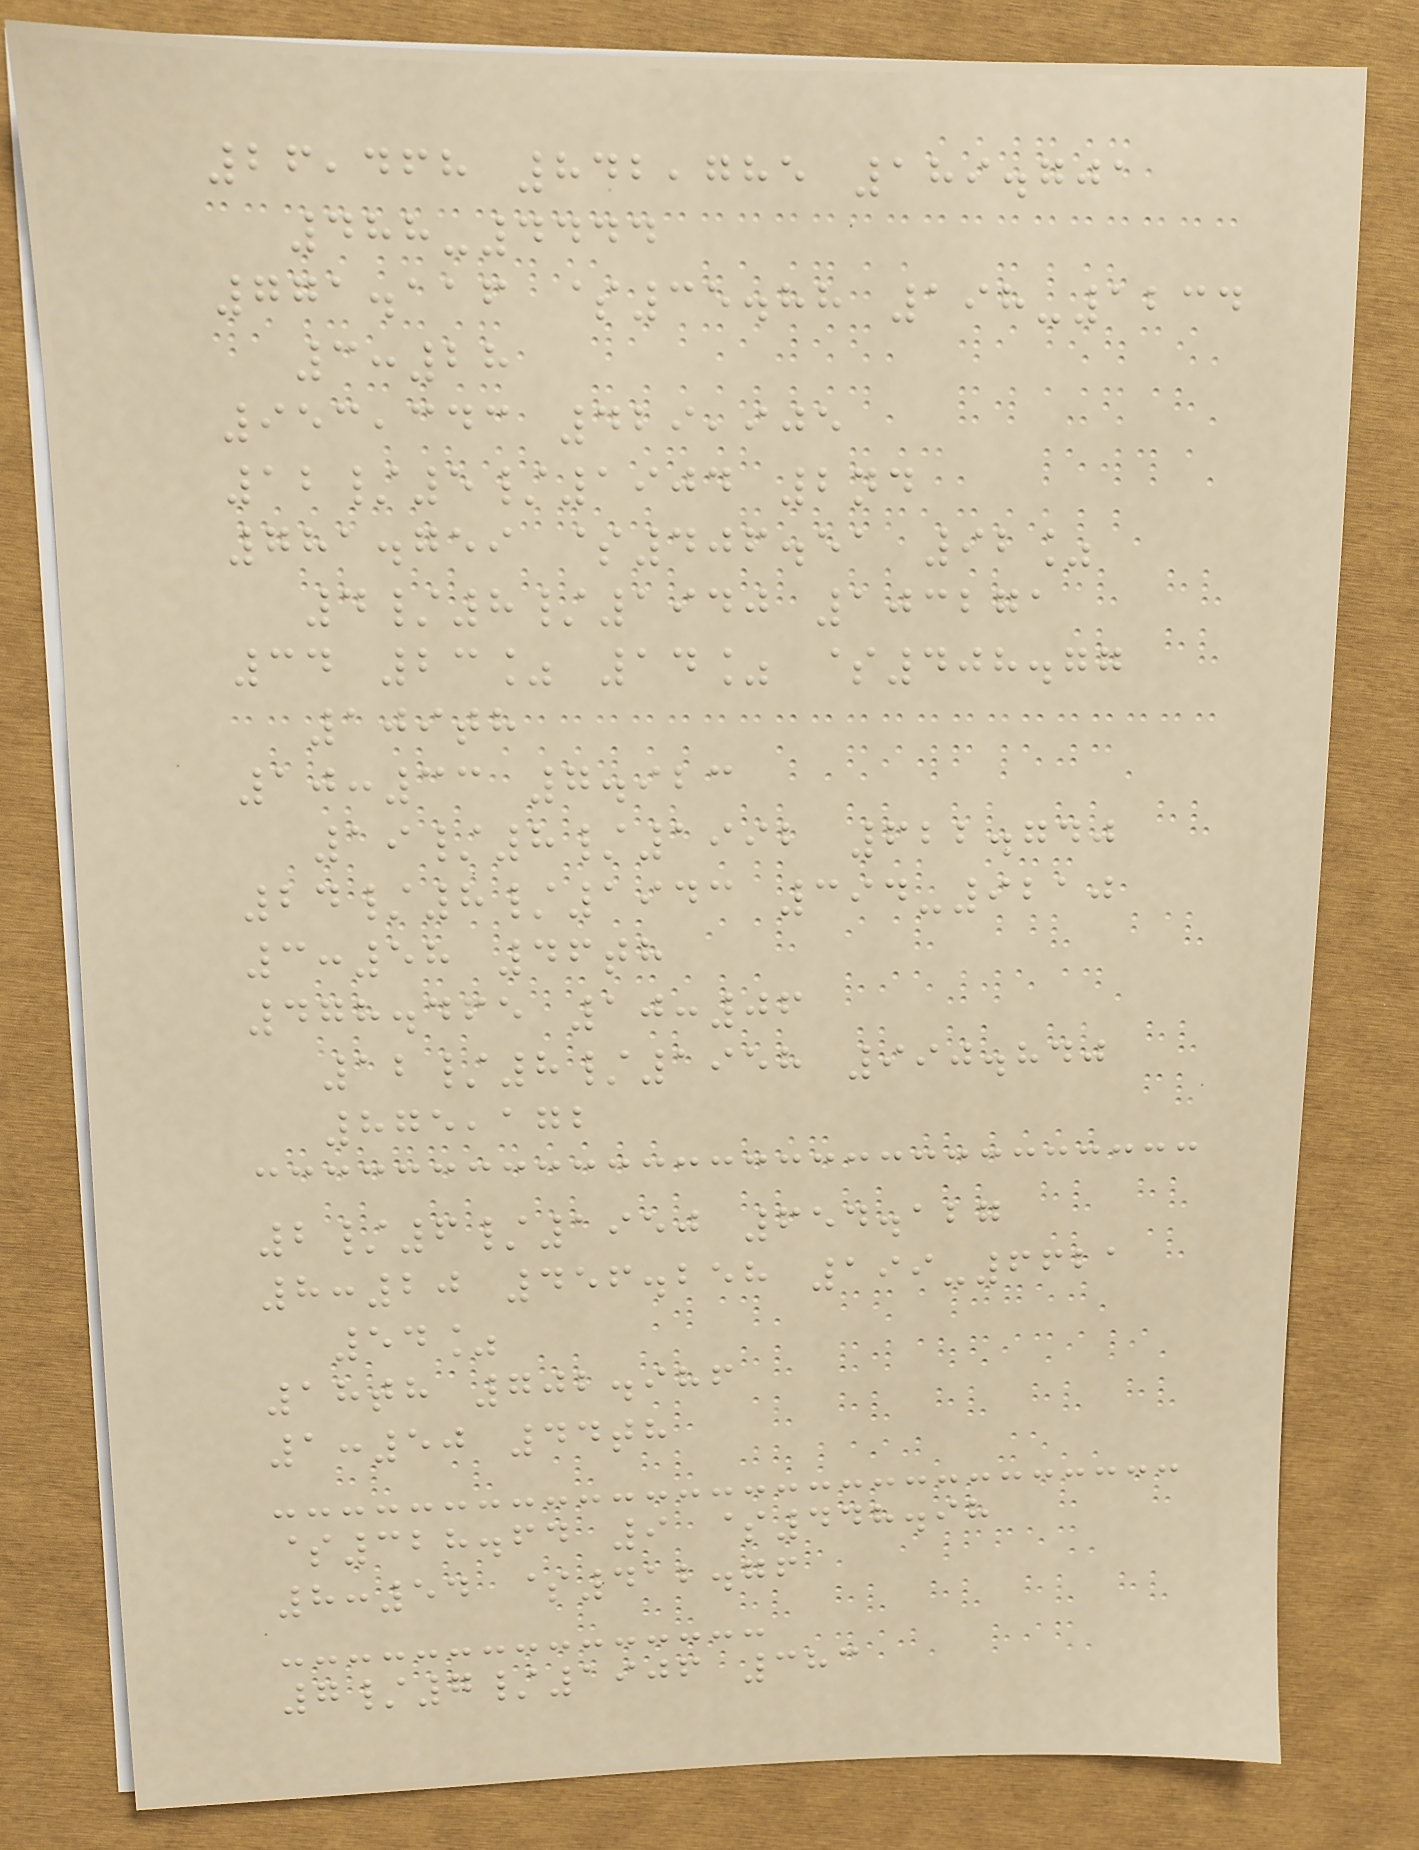26,468 842,785 189.701
488-4444
771.116 $35.88 198-1234
3:28
953,343 429,905
12/5/1904 2nd
781.759 $406.51 92%
4/8/1940 103271
34 23% 14% $408.77
109th
10:33 7.923
19/8/1992 622.740
24/8/1943 394-9210
3:58 46th
478.465 10:06
12/8/1958 990.840
875,172
2/6/1950 654.127
8:20 456.258 199-6621
54%
18th 702.986
1:50 44th
$328.64 9 $448.98
8:54 $412.76
7/7/1906 383
